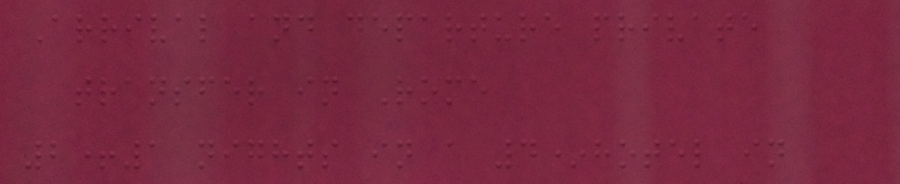Arrival and departure private
transfer in Rome
2+1 nights in a 4*hotel in
